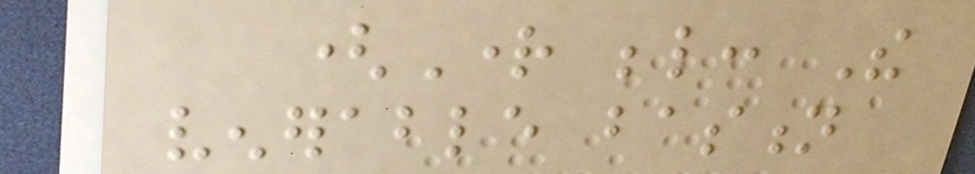(Right below: The
venerable bastion
